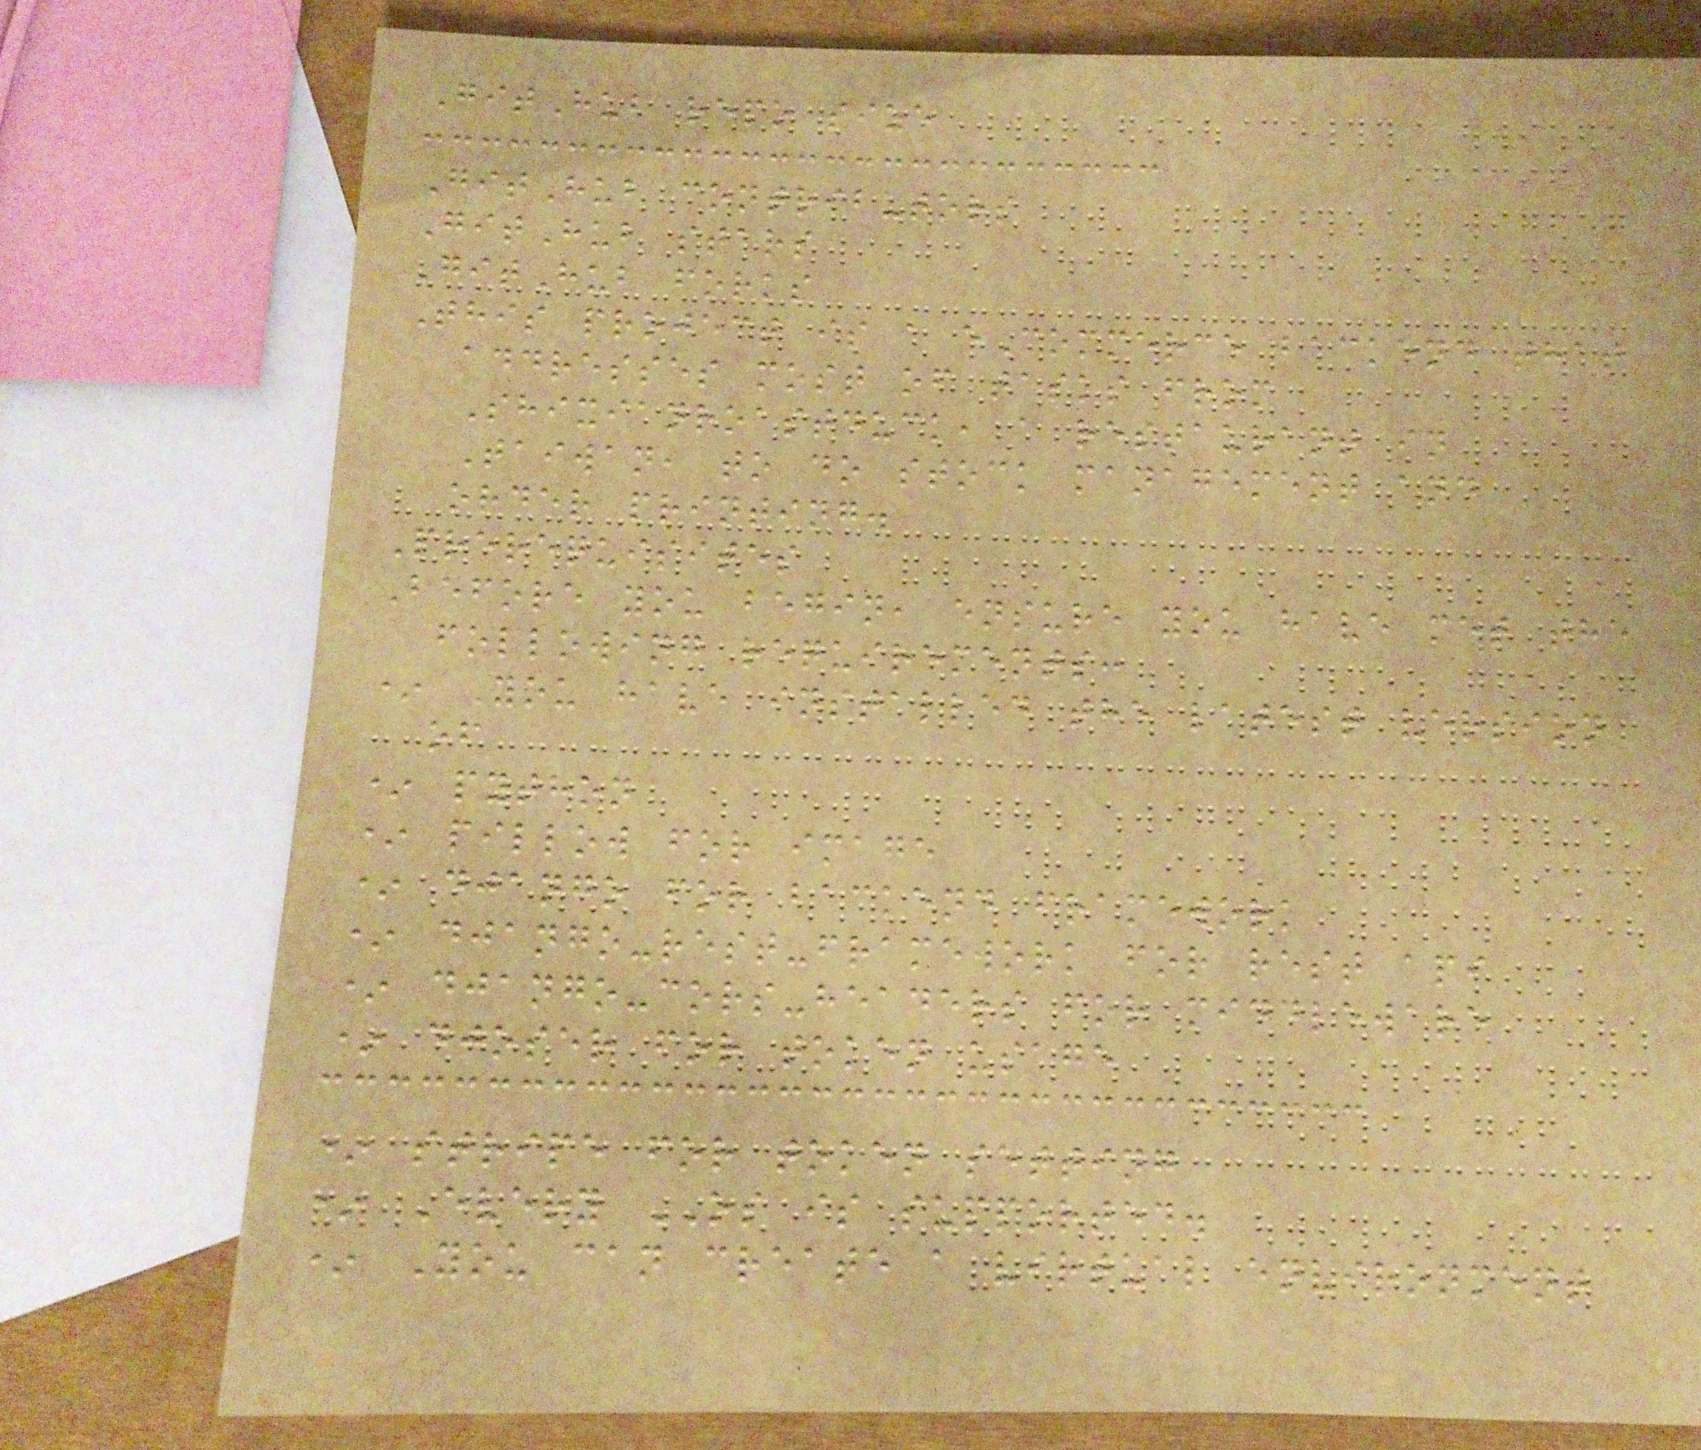GitHub repo size
GitHub contributors
GitHub stars
GitHub forks
This project is a eCommerce backend that
addresses most of tasks from
Shixianroastduck, a restaurant in
Taiwan, to do stock management and
order printing.
Prerequisites
Before you begin, ensure you have met the
following requirements:
* You have installed the latest version
of
* python
* pillow for image
* django for backend framework
* django-rest-framework for rest api
* django-cors-headers for middleware
* djoser for token usage
* stripe for token setting
* Every OS is supported.
* You can create a virtual environment
